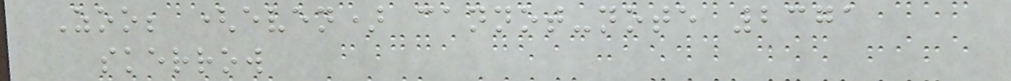Zoo; (even) cannot-note 2371
skerrow
